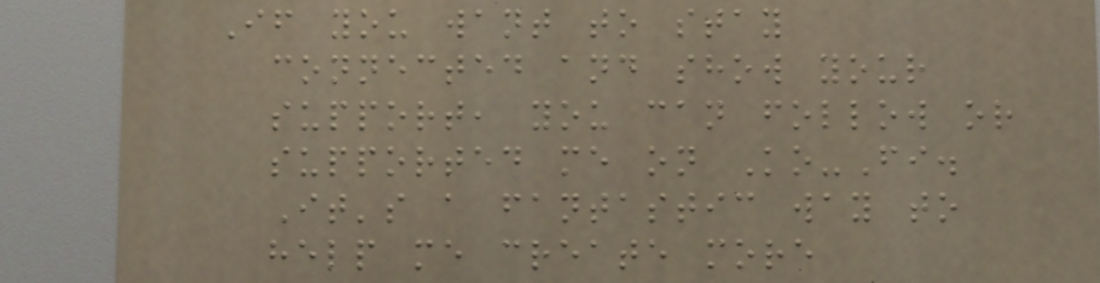If you want to stay
connected and show your
support, you can follow or
supported me on Ko-Fi.
It's a fantastic way to
help me create more
